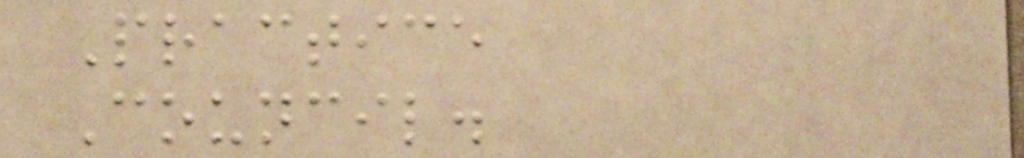Practice
Council.
